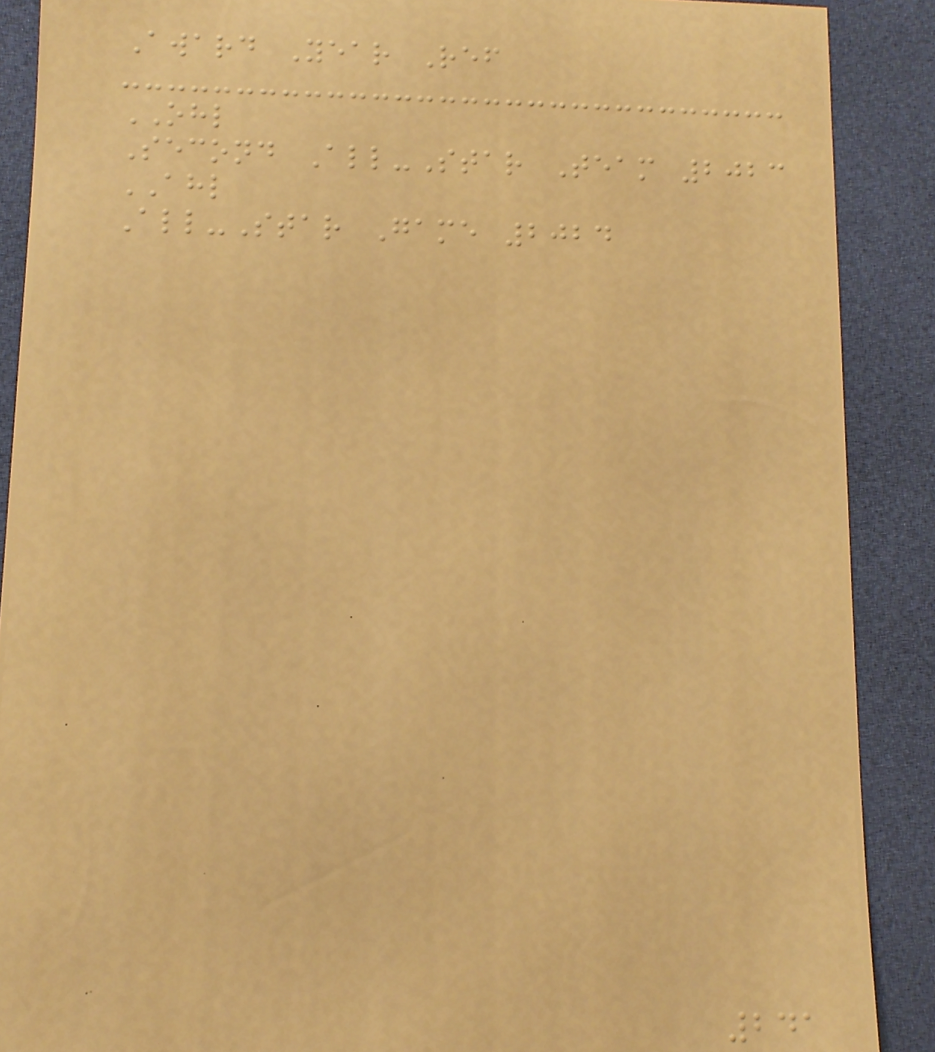Award Year Ref
OHL
Second All-Star Team 2023
AHL
All-Star Game 2024
241
